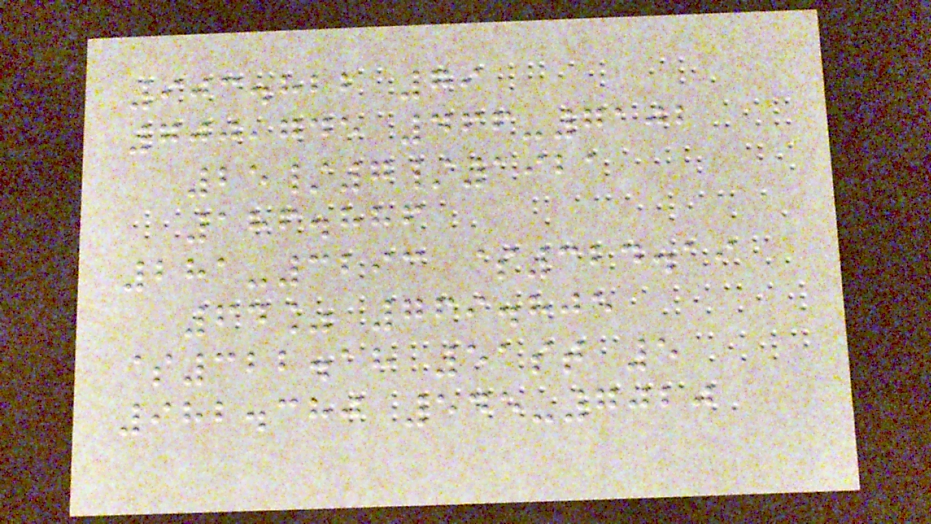903.822 79
700,745 466-7102
25/7/1921
186.886
281-3293 $324.19
64% 769.805
$322.18 51st 5
982.380 545-7020
